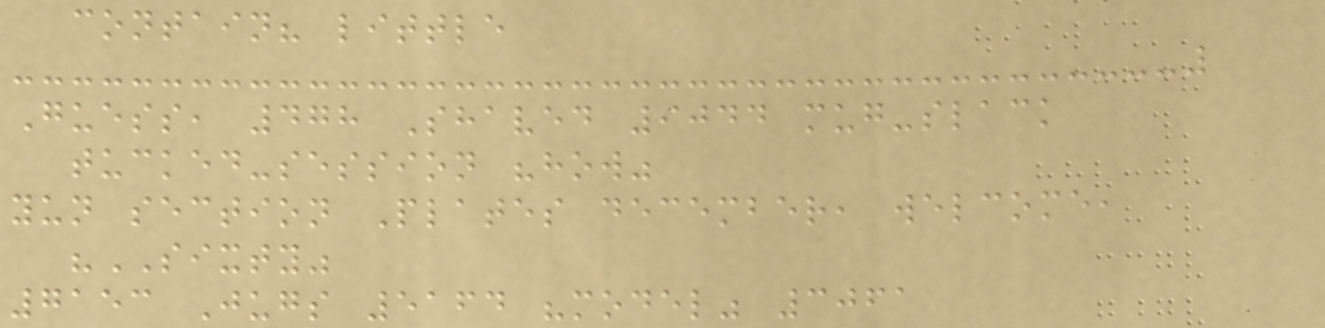contain? little
Guess, 478 Shaved 9044 mug-slack
tucked-session "how"
yun section Plates december, welcome,
"SIXTY"
7153 Jugs 5164 "model" 3061
